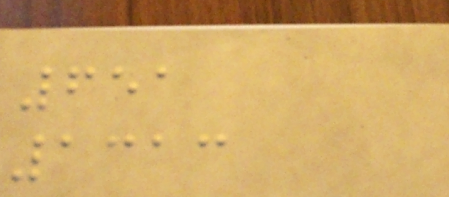651
1313
